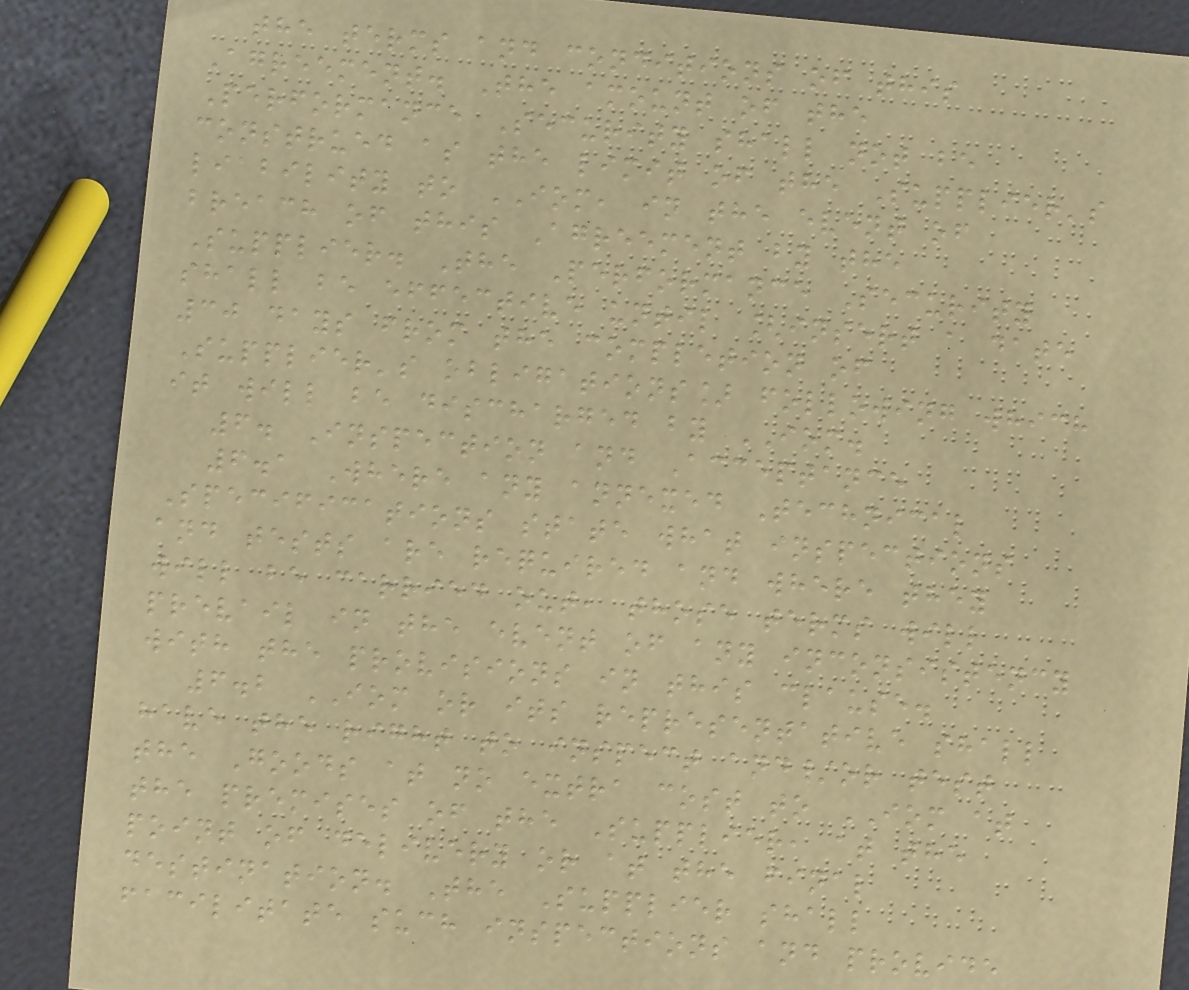the terms and conditions of this
Agreement. The amount of the
Performance Security shall not be
construed as the limit of the Supplier's
liability to IOM, in the event of
breach of this Agreement by the
Supplier. The Performance Security
shall be effective until [insert a date
30 days from the completion of
Supplier's obligations] following which
it will be discharged by IOM.
6. Inspection and Acceptance
6.1 Where any annexed Technical
Specifications state what inspections
and tests are required and where they
will be carried out, those terms will
prevail in the event of any inconsistency
with the provisions in this clause.
6.2 IOM or its representative shall
have the right to inspect and/or test
the Goods at no extra cost to IOM at
the premises of the Supplier, at the
point of delivery or at the final
destination. The Supplier shall
facilitate such inspections and provide
